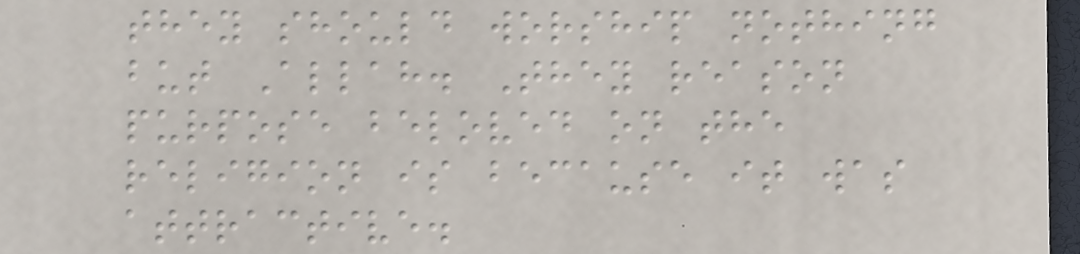they should worship nothing
but Allah. They reason
purpose beloved on the
religion is because it was
attractive.
